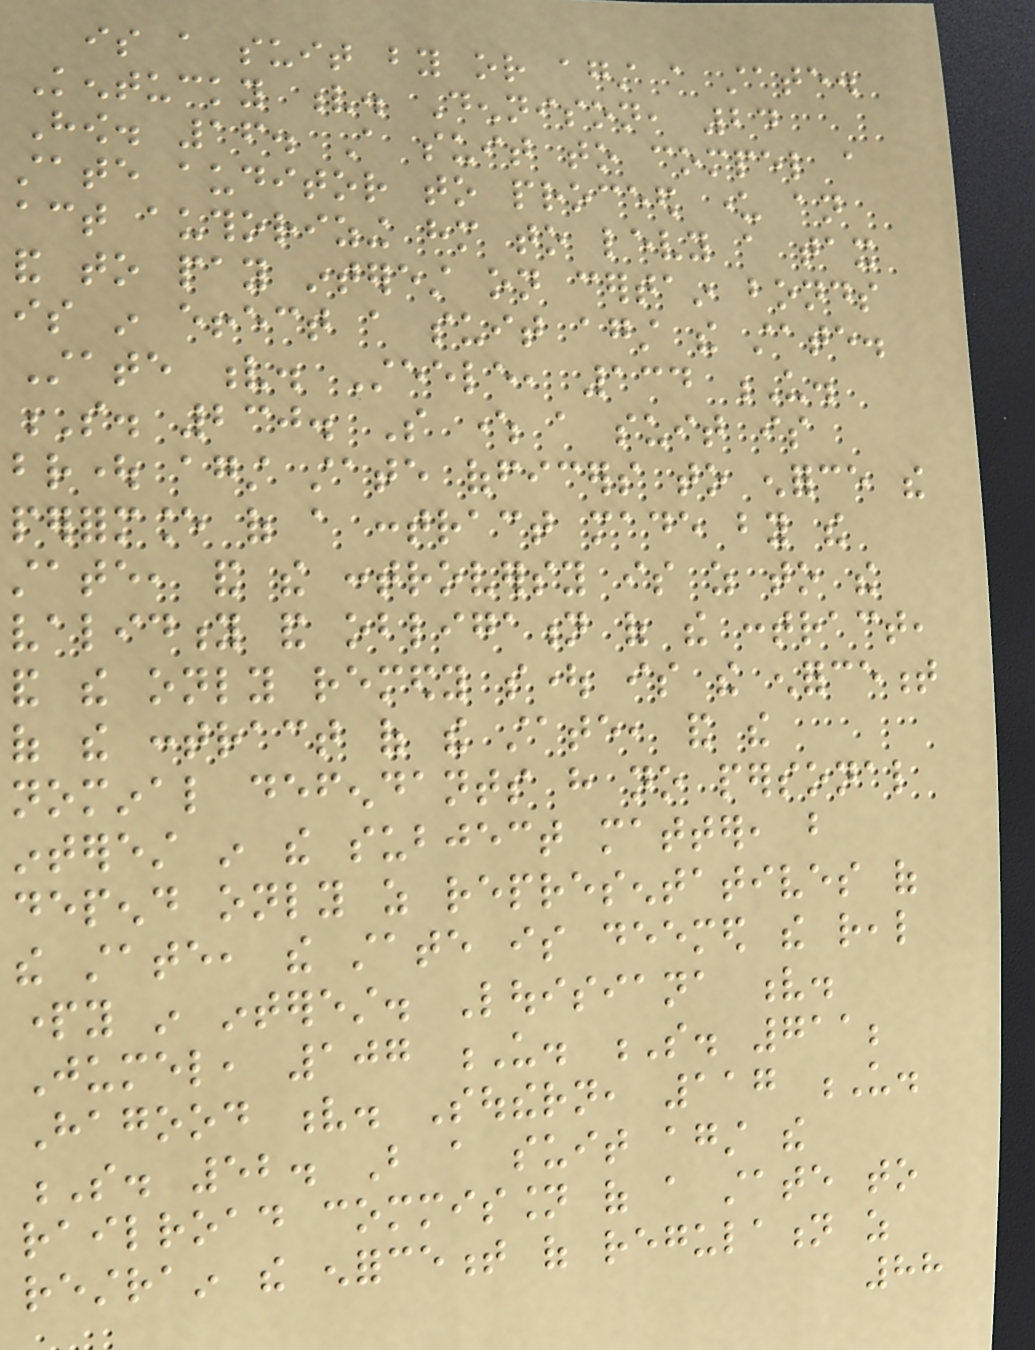is a suit by or against a state.
Kentucky v. Dennison, 24
How. 16. A suit to compel a
state auditor to proceed under an
act authorizing him to levy a tax
and to pay interest on certain bonds
is in effect a suit against the state.
State v. Steele, 134 U.
S. 230. So where a suit is
brought against state officers to enforce the
performance of a contract made by the
state, and the controversy is as to the
validity and obligation of the contract,
and the only remedy sought is the enforcement
of the contract of the state, and the
nominal defendants have no personal
interest in the subject matter, but
depend only as representatives of
the state, the state is deemed the real
party in interest. Louisiana v.
Jumel, 107 U. S. 711;
Hagood v. Southern, 117 U.
S. 52. But a suit against the
railroad commission of a state to
restrain the enforcement of regulation as
88
